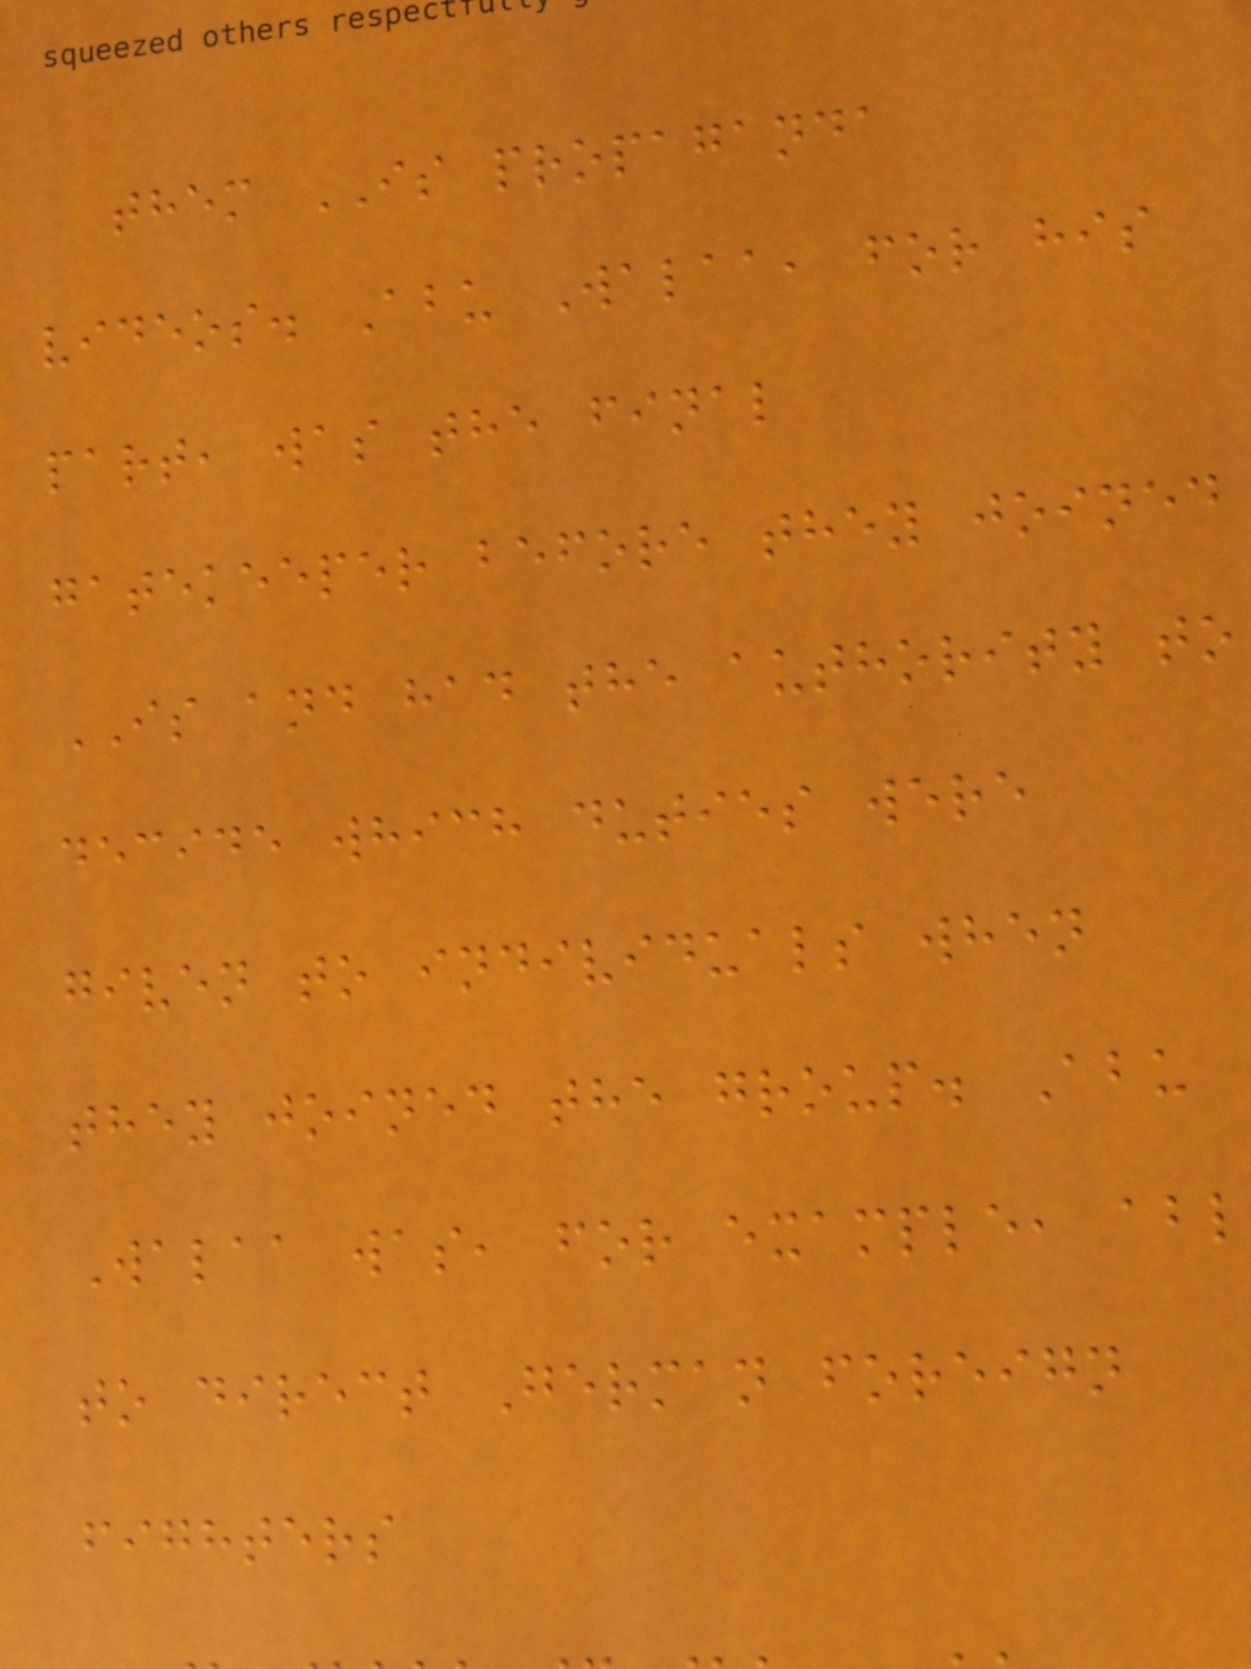them IS propaganda
videos. Abu Walaa, for his
part, was the final
gatekeeper before they joined
IS and had the authority to
decide which duties were
given to individuals when
they joined the group. Abu
Walaa was, for example, abl
to direct German foreign
fighters
